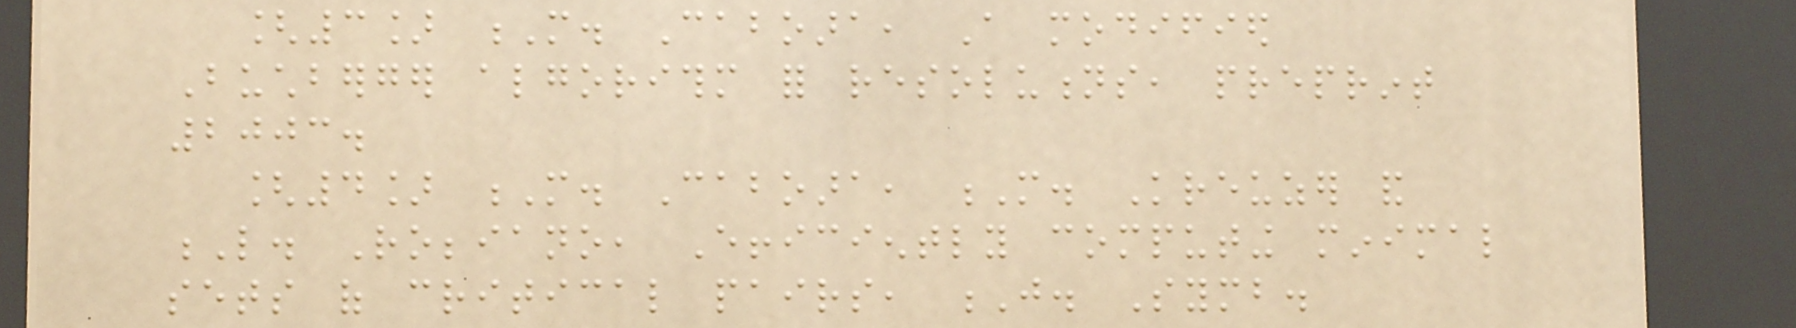[3] M. Caboara, A modified
Buchberger algorithm for resolutions, preprint
2003.
[4] M. Caboara, M. Kreuzer and
L. Robbiano, Efficiently computing minimal
sets of critical pairs, J. Symb.
